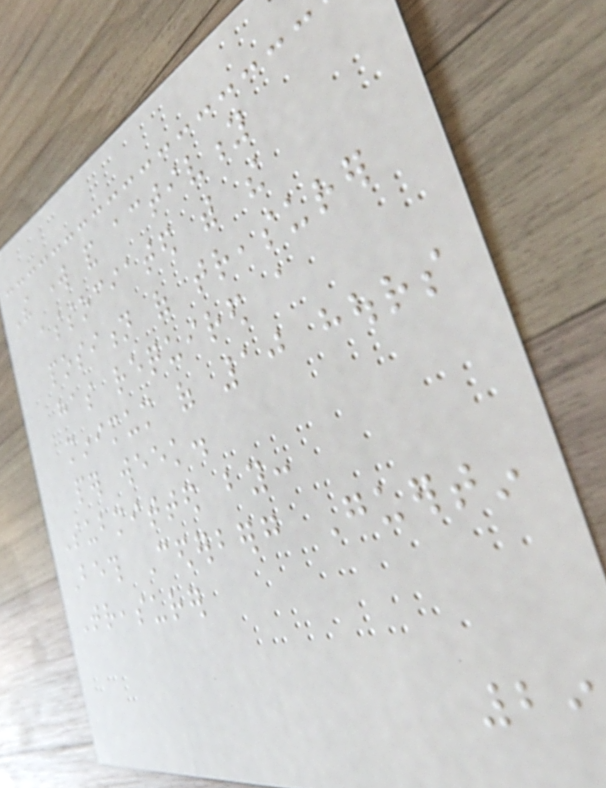The work and activity
associated with the
position of treasurer
has required a
minimum of 10 hours
per week.
Submitted by:
Beth Cederberg Guertin
Treasurer
29
